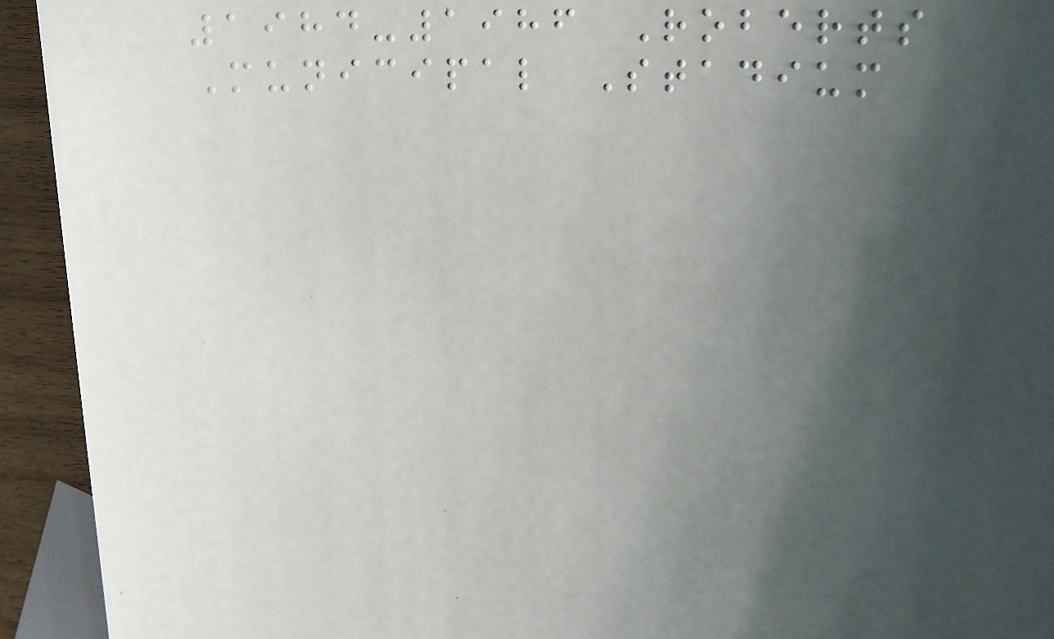1984-1986 Roberts
Municipal Stadium
